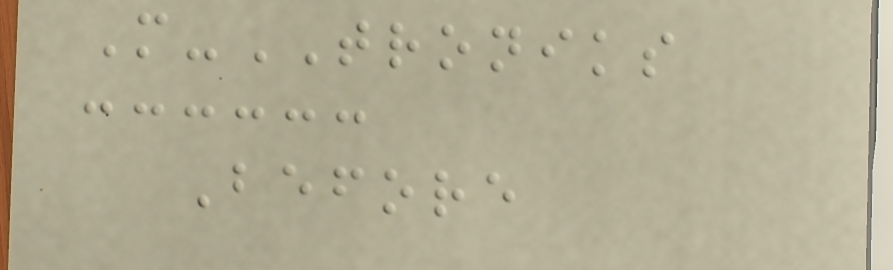M-TRONIKS
Before
